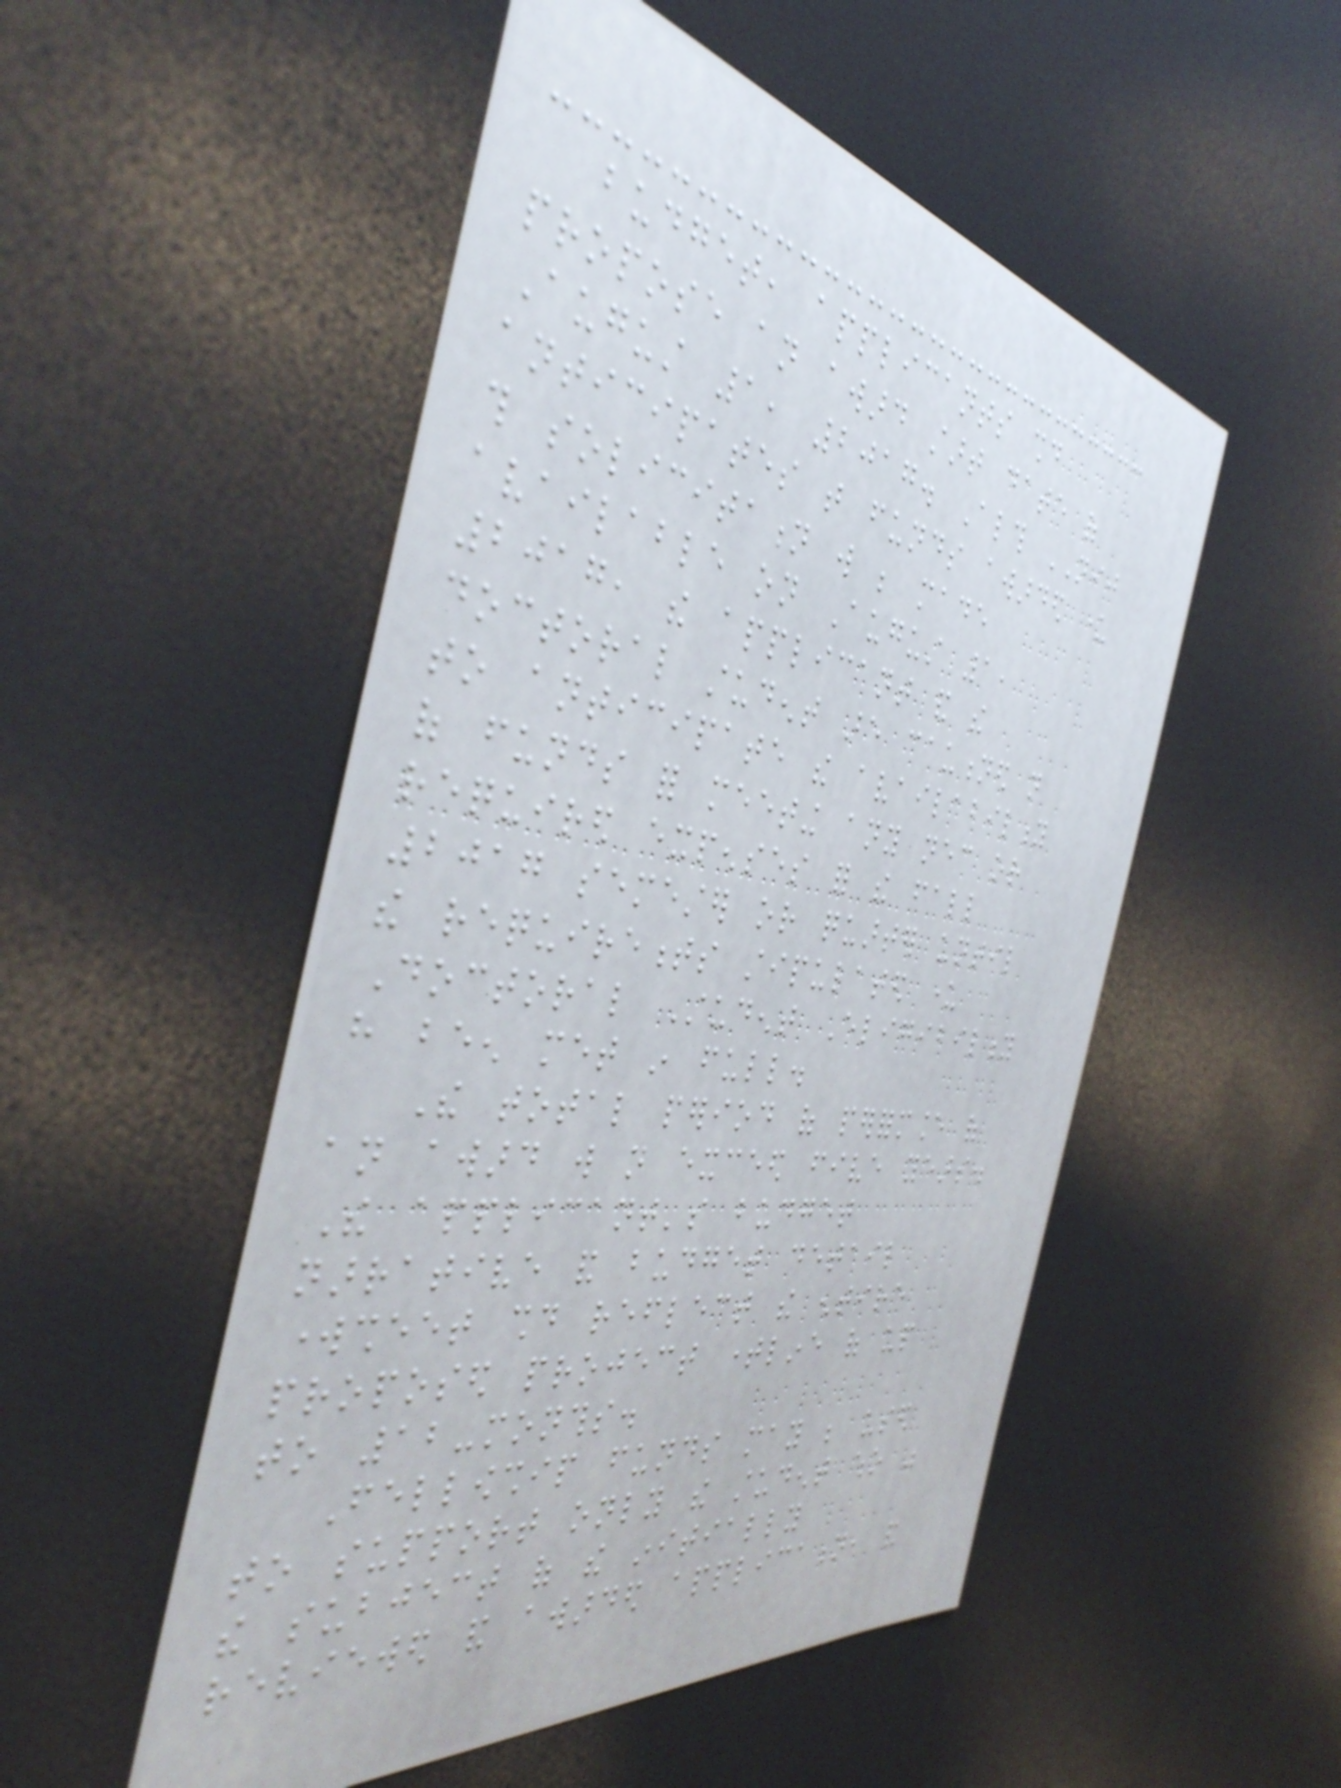budget, applicants should
propose an award start date of
August 1, 2017. Although NIJ
anticipates that funds awarded under
this solicitation will be made
available on August 1,
2017, the applicant and the
doctoral student are cautioned not
to anticipate the availability
of funds for meeting any necessary or
required expenses for the fall
2017 semester or quarter until
the requirements stipulated under
Doctoral Student Eligibility
have been met in full.
The total period of performance of
an award will not exceed five years.
The applicant's budget
narrative and budget detail
worksheet should reflect the entire
proposed project timeline of up
to 12-months.
Fellowship funds may be used
to support only the student who was
the subject of the initially
reviewed and awarded application, and
